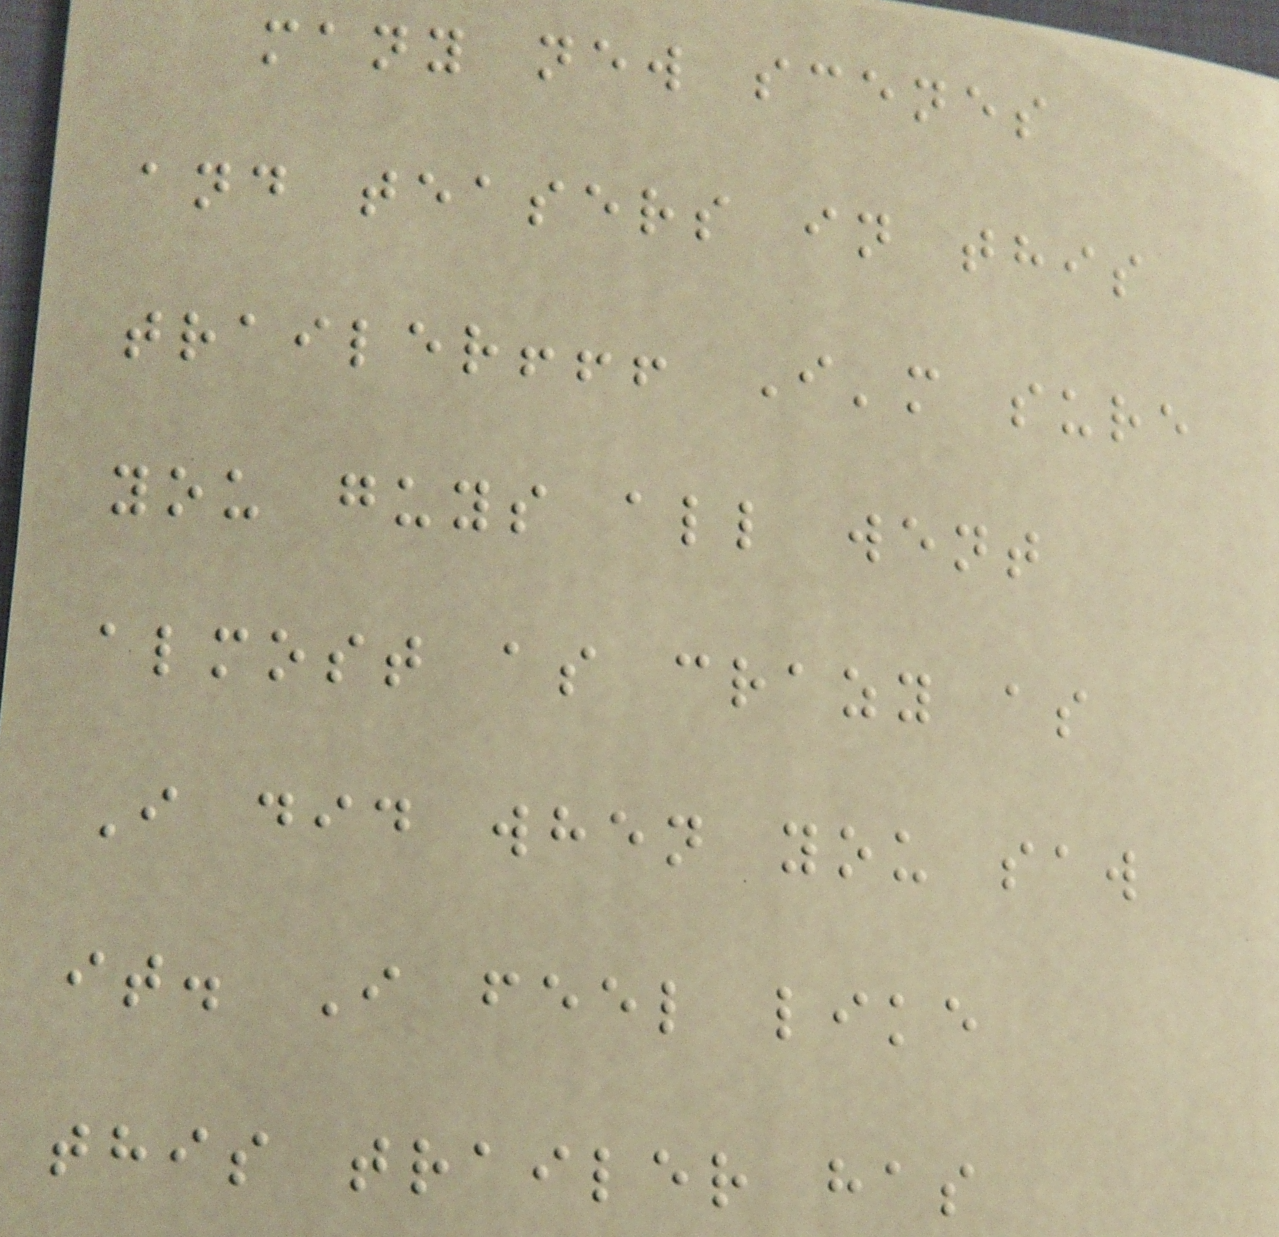many new scenes
and teasers in this
trailer!!! I'm sure
you guys all went
almost as crazy as
I did when you saw
it. I feel like
this trailer has
